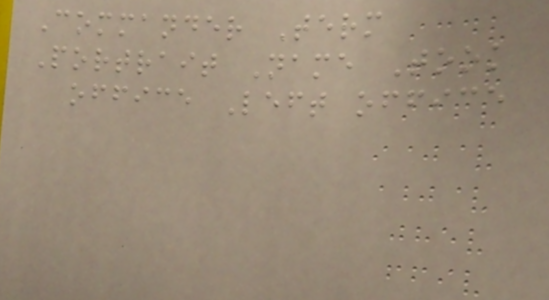Commander Term
Portrait Name Took
office Left office
